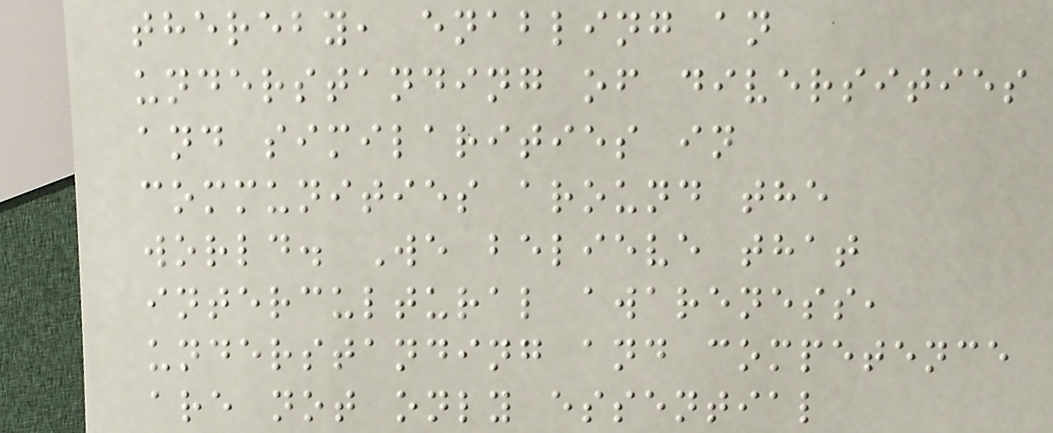thereby, enabling an
understanding of diversities
and similarities in
communities around the
world. We believe that
intercultural awareness,
understanding and competence
are not only essential
